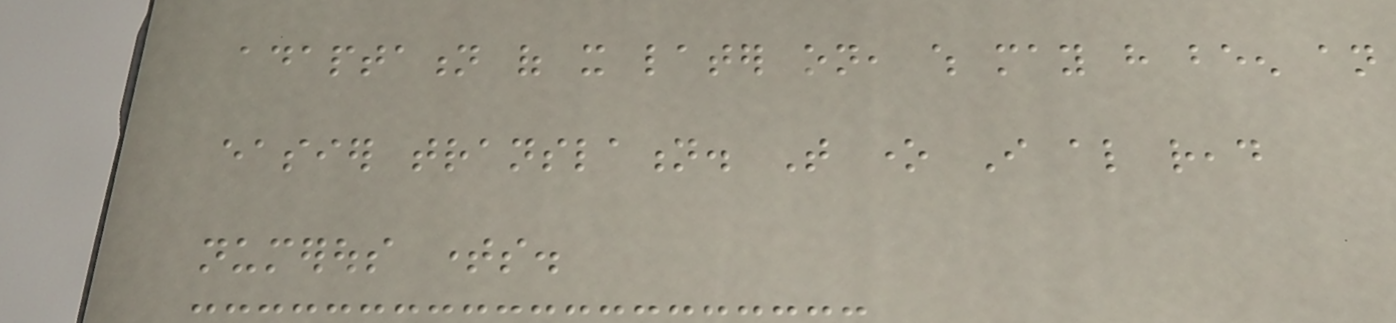adaptation of it later on, which may have been an
easier translation. That one I also read
numerous times.
